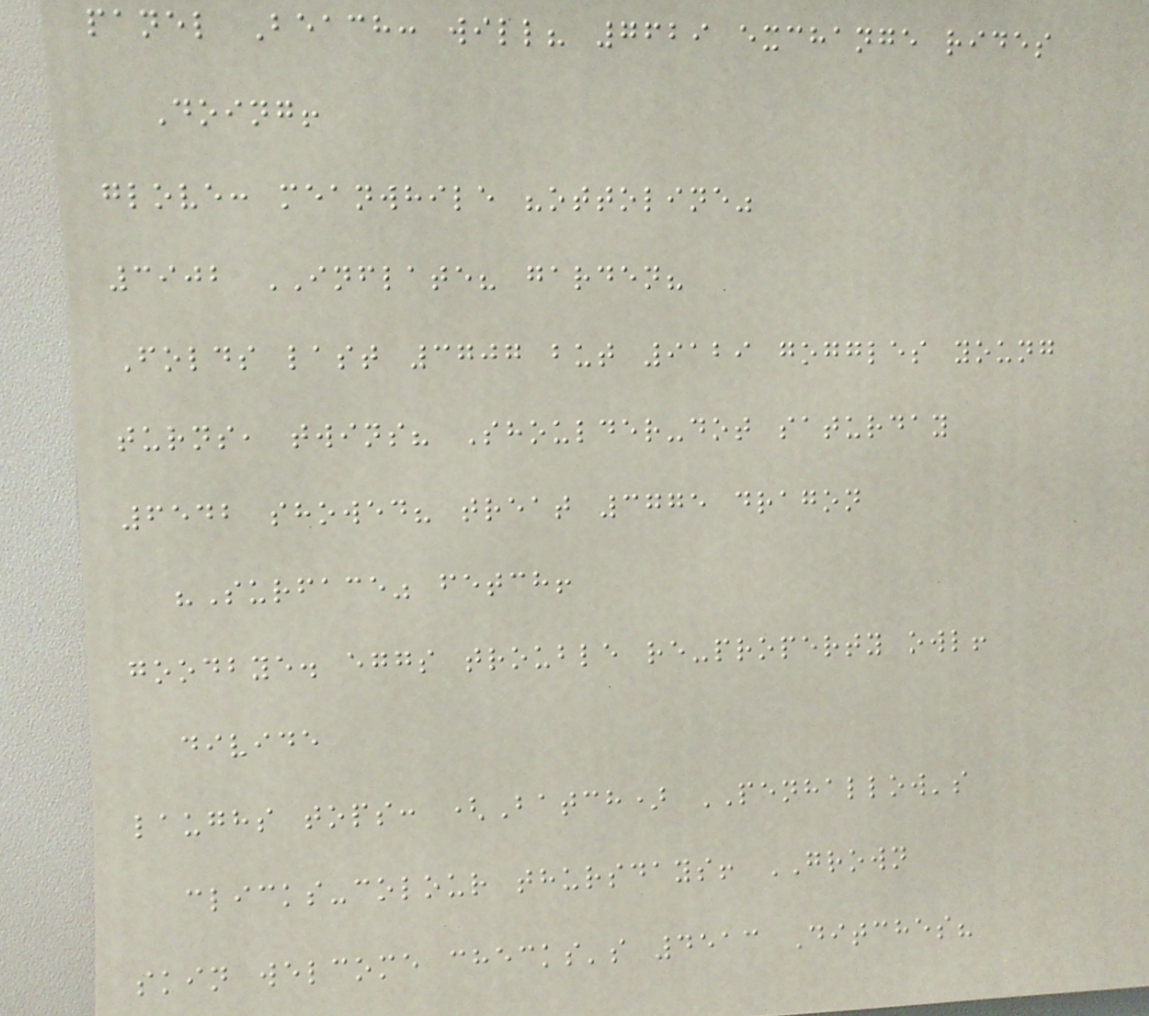panel Beach: will? 7629 exchange rides
Doing!
glove: meanwhile "ottoline"
3902 INFLATE? garden?
Folds last 3707 but 9129 goggles young
turns, twins? Shoulder-dot saturday
6542 showed? treat 3775 dragon
"Surface" fetch!
goodbye. eggs trouble re-property owl!
divide
laughs tops: (Batch) PENHALLOW's
clicks-colour thursdays! GROWN
skin welcome checks's 4513 Ditches?
